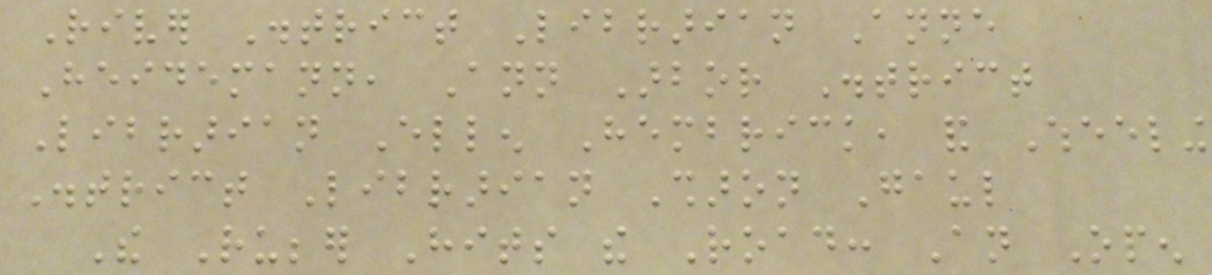River District Librarian Anne
Heidemann, Ann Arbor District
Librarian Ellen Hembrick, and Wheeling
District Librarian Sharon Gaul
The Rubber Hits the Road: An Open
